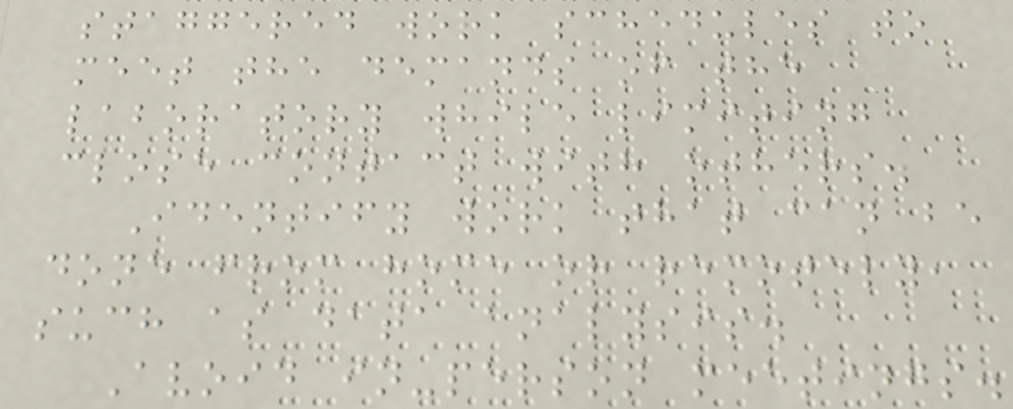staggered work schedules to
meet the demands of the
laboratory while limiting
close contact with others.
Identify work that can be
done from home or remotely,
such as data analysis.
Avoid in-person meetings.
